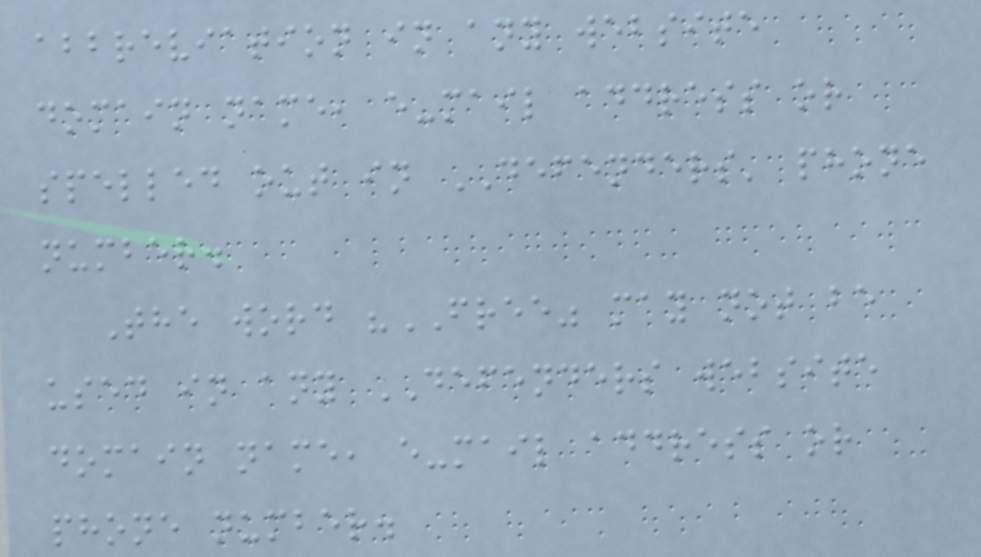abbreviation in any website
domain name, e-mail address or
spelled out in DEFENDERS' phone
number.
The word "FREE" may not be
used in any DEFENDERS website
domain name, e-mail address or
phone number.
